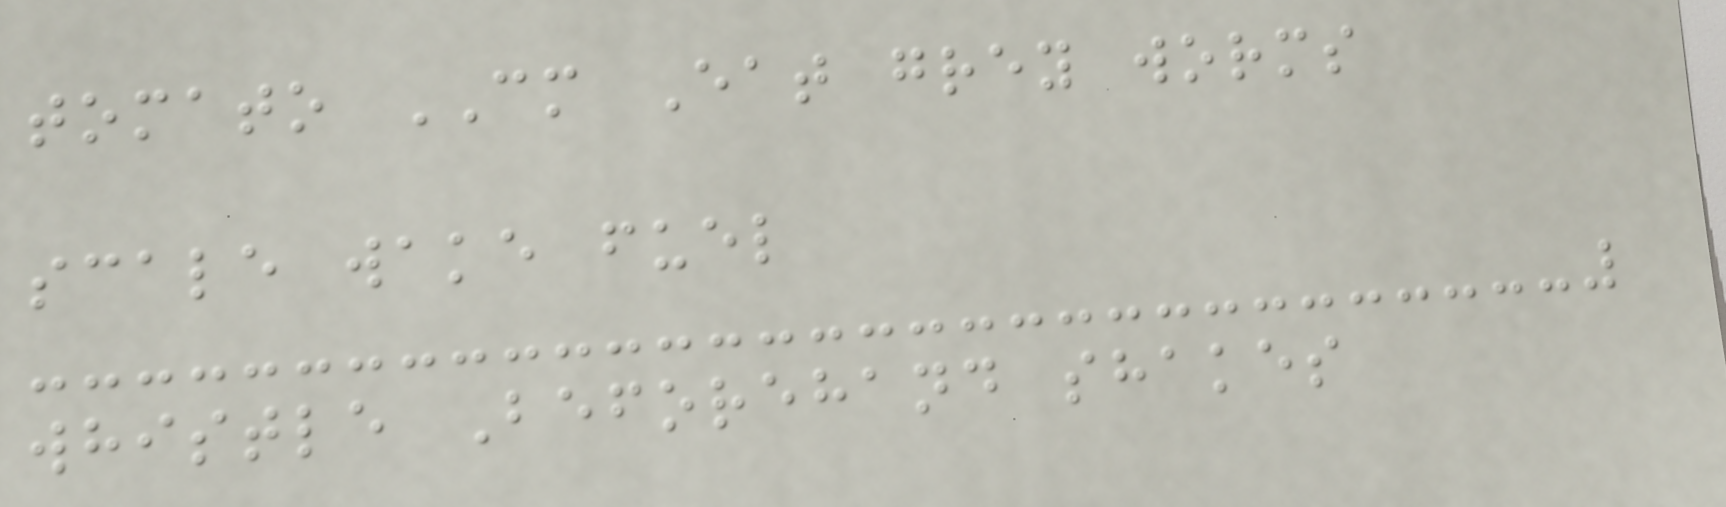tomato CM Eat grey worms
scale wake fuel
whistle Beforehand shakes
